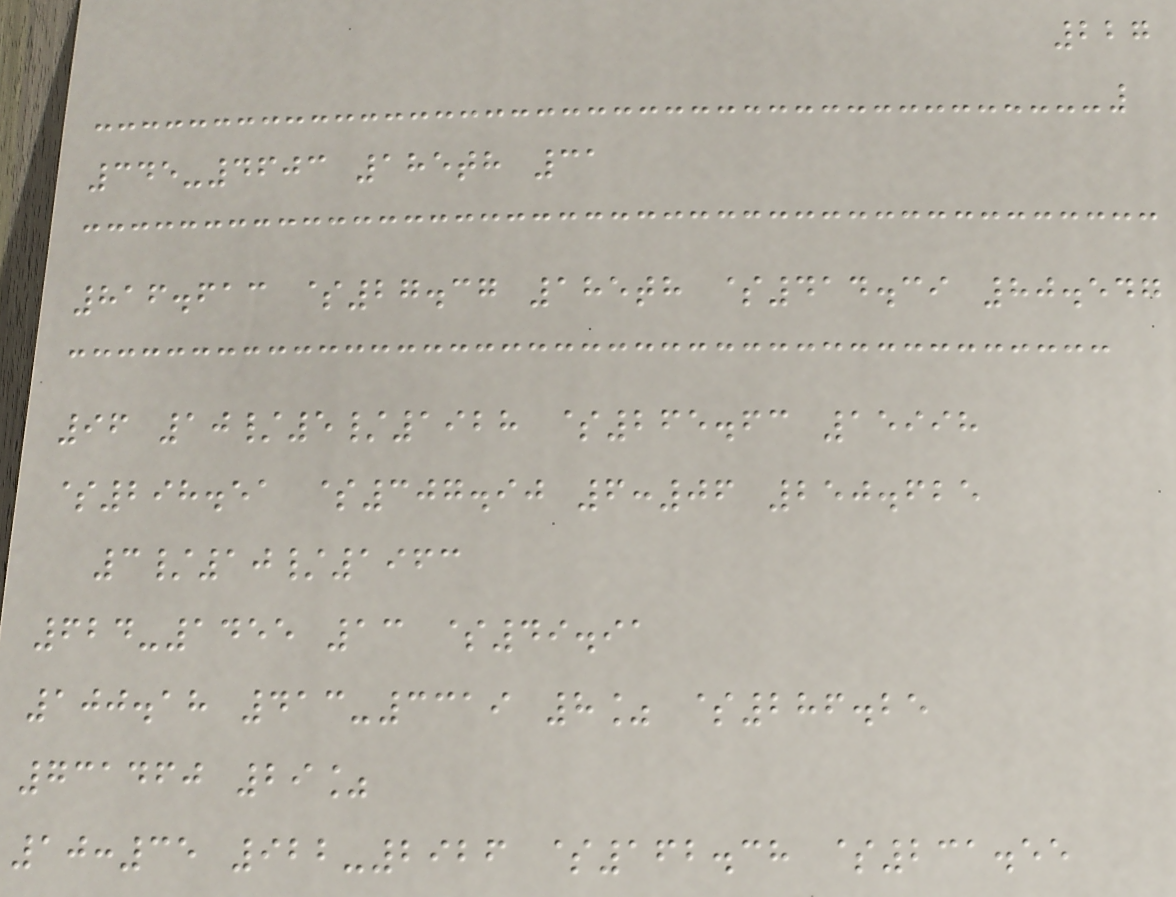227
345-4603 185th 31
816.613 $27.37 185th $414.39 80.547
96 10/5/1928 $265.63 15998
$298.51 $307.90 6:06 250.625
3/10/1963
624-1455 13 $49.91
100.18 413-3319 8% $286.25
731460 29%
10:35 922-2926 $162.38 $231.55
